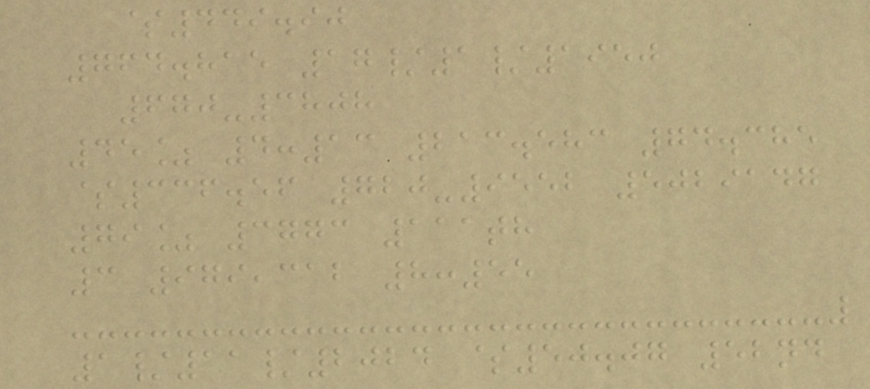$449.90
764.815 17/1/1950
670-3808
45% 4:13 213.583 74.385
$336.56 720-9552 5029147
79% 3773 111th
3 979,312 8:55
1/11/2024 $50.07 52nd
